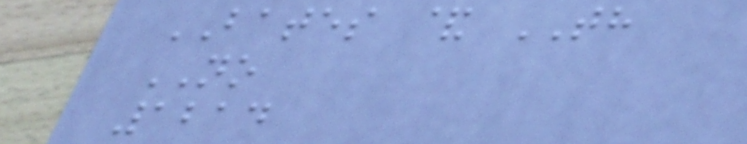BATES & TH
NO
1214
